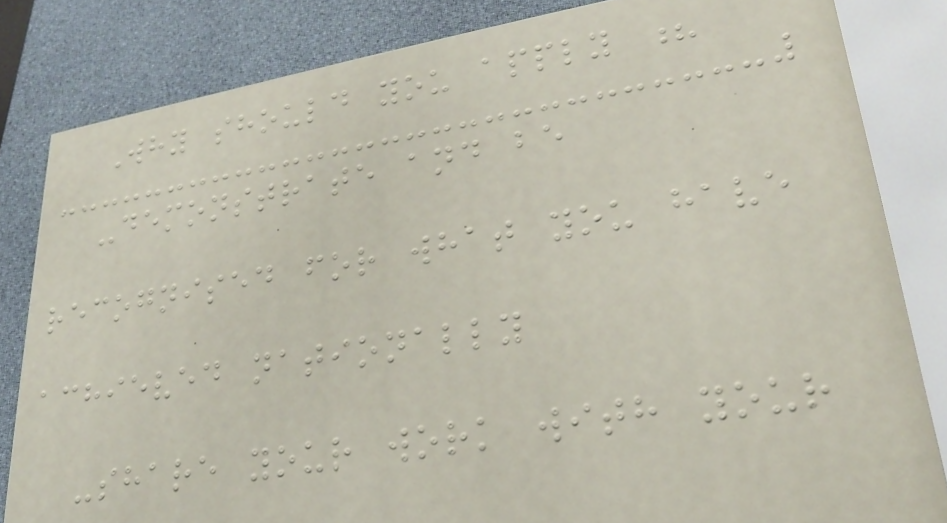Why should you apply ?
-demonstrate and be
recognised for what you have
achieved nationally
-share your work with your
